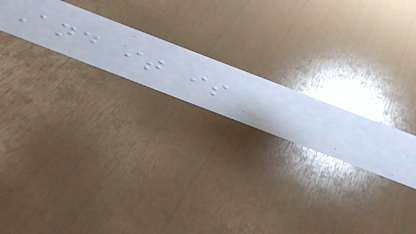And it is
